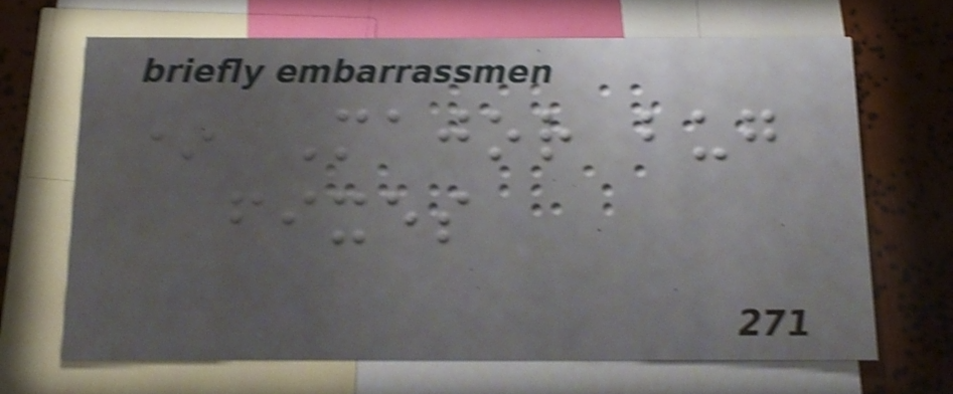* Major bug
fixes
